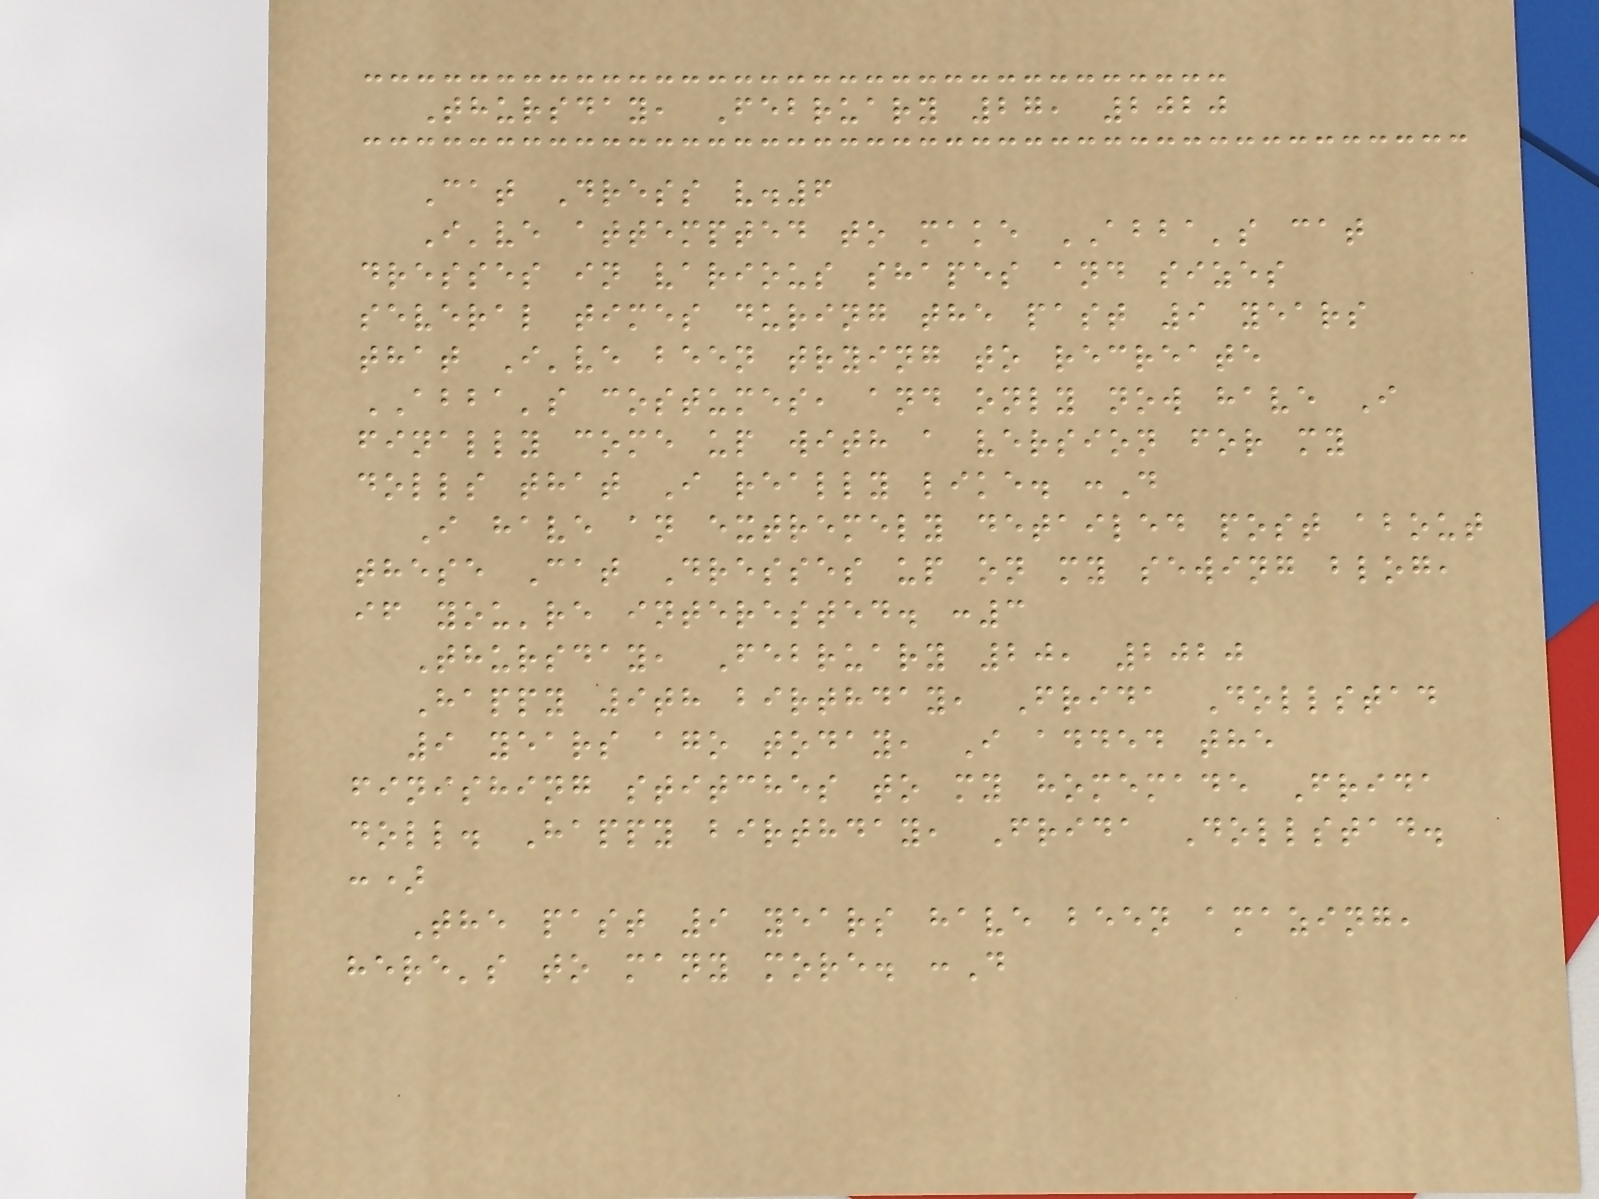Thursday, February 27, 2020
Cat Dress v.6
I've attempted to make ABBA's cat
dresses in various shapes and sizes
several times during the past 9 years
that I've been trying to recreate
ABBA's costumes, and only now have I
finally come up with a version for my
dolls that I really like. :D
I have an extremely detailed post about
these Cat Dresses up on my sewing blog,
if you're interested. :3
Thursday, February 20, 2020
Happy 9th birthday, Frida Dollstad
9 years ago today, I added the
finishing stitches to my homemade Frida
doll. Happy birthday, Frida Dollstad.
:)
The past 9 years have been amazing,
here's to many more. :D
